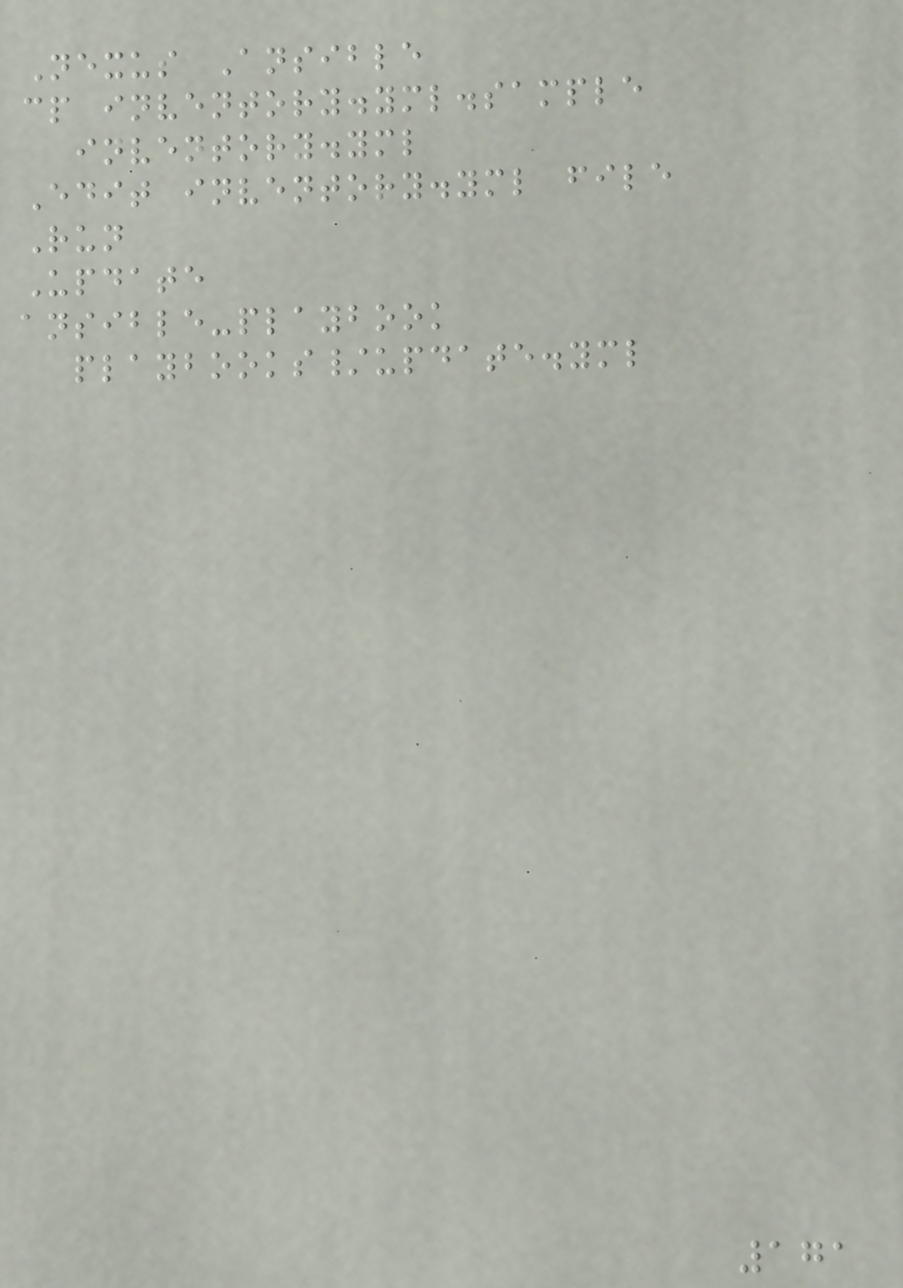Nexus Ansible
cp inventory.yml.sample
inventory.yml
Edit inventory.yml file
Run
Update
ansible-playbook
playbooks/update.yml
171
